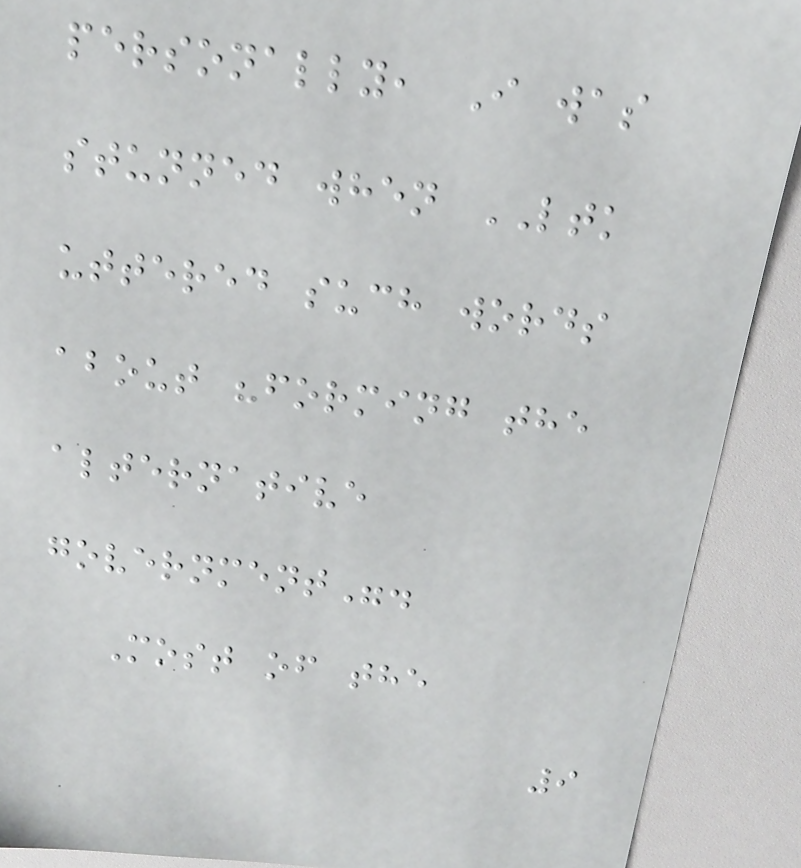personally, I was
stunned when LTK
uttered such words
about "forming the
alternative
government".
Most of the
9
